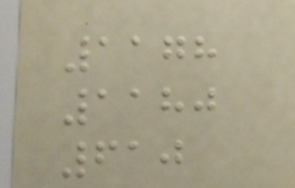1178
1180
610
